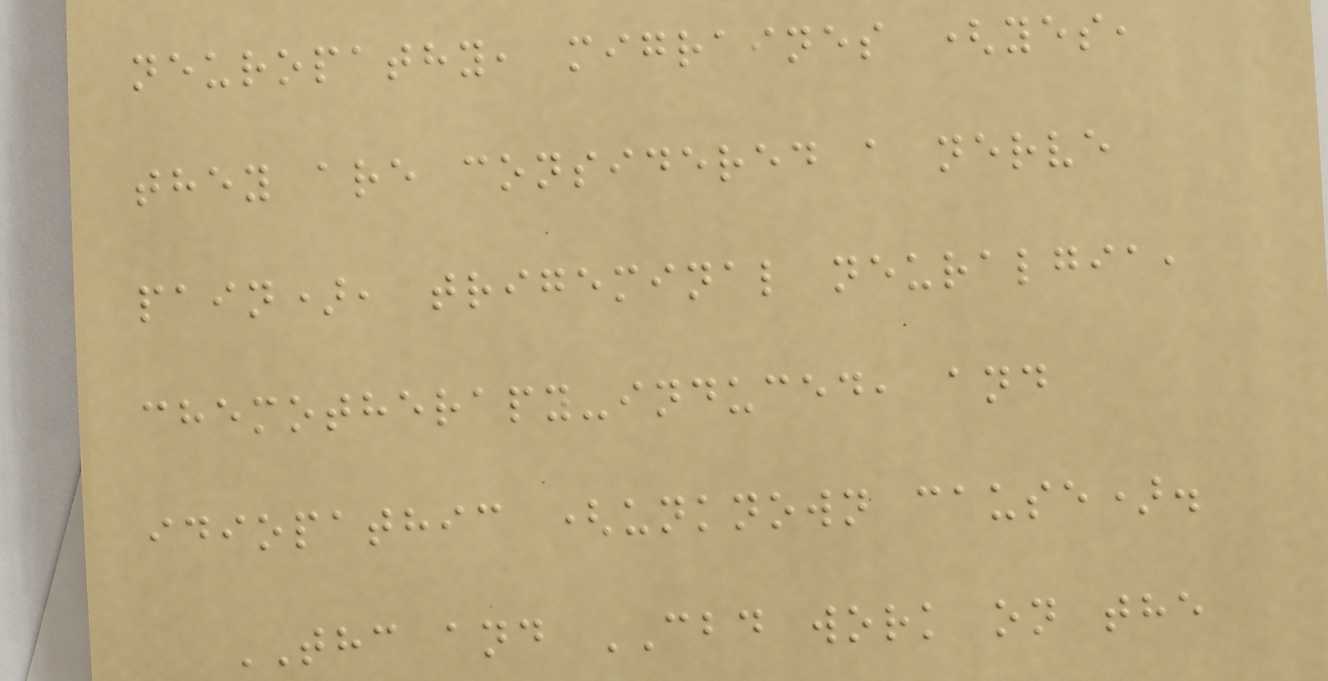neuropathy, migraines (yes,
they are considered a nerve
pain), trigeminal neuralgia,
chemotherapy-induced, and
idiopathic (unknown cause).
THC and CBD work on the
